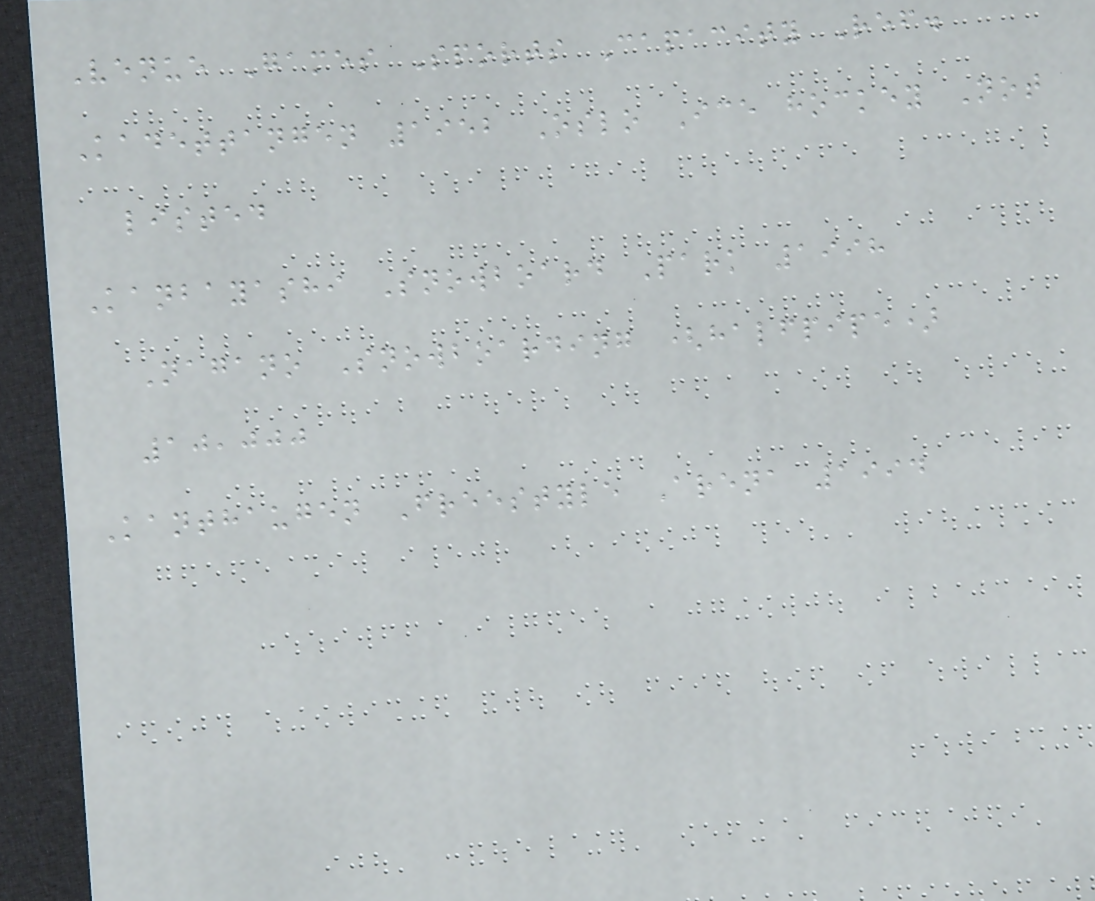Venue Games Sports Capacity Ref.
Kadettangen 1952 Oslo Ice hockey Not
listed
Kanbayashi Snowboard Park 1998
Nagano Snowboarding (halfpipe)
10,000
Kanthaugen Freestyle Arena 1994
